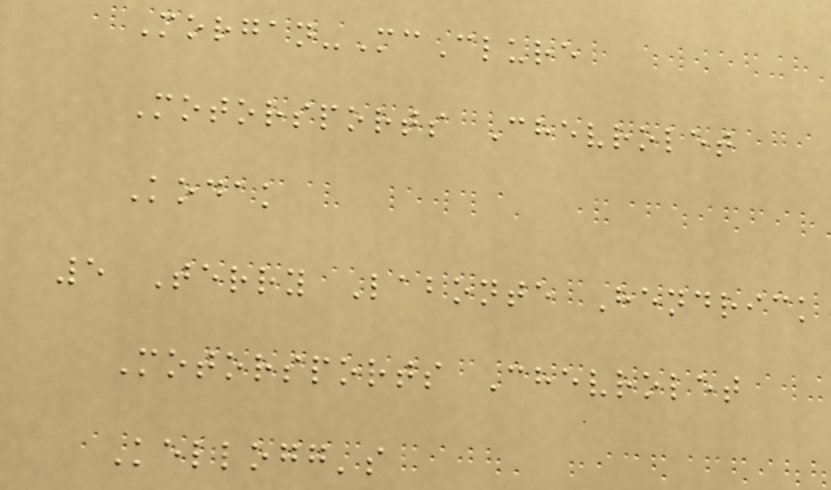Morgan-McClure
Motorsports Chevrolet
Kodak
5 Terry Labonte Hendrick
Motorsports Chevrolet
Kellogg's
